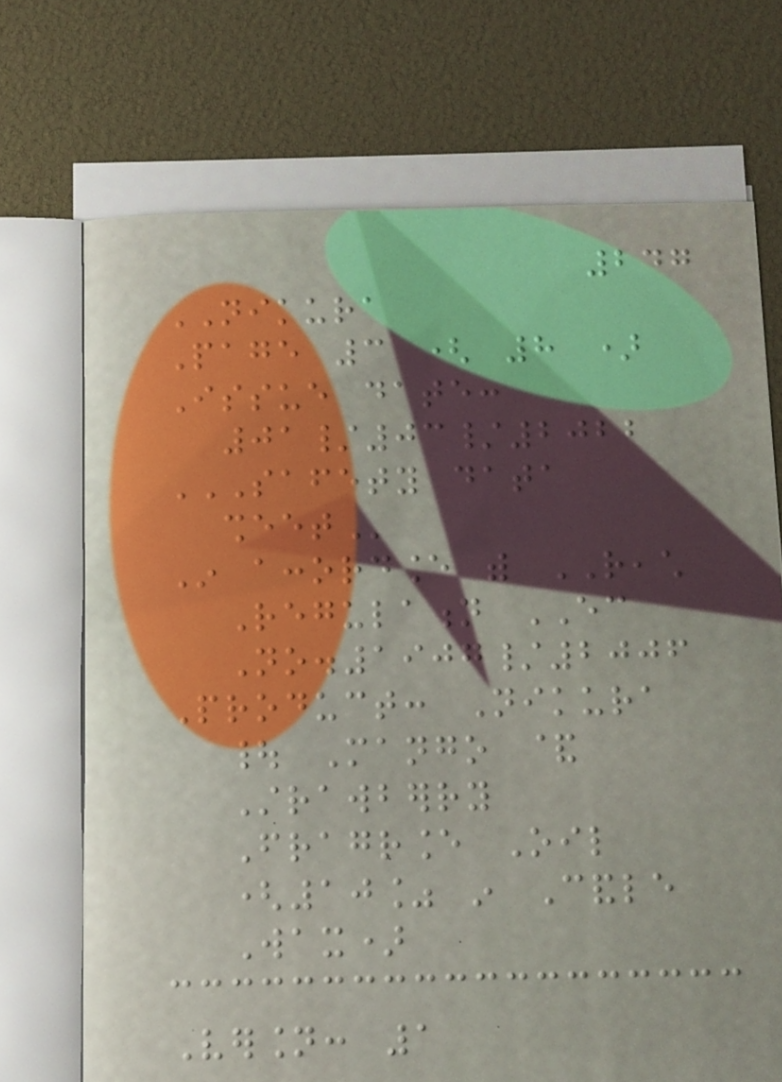247
NIKURA
Page 3 ( 8 )
Issue date:
01/03/2022
SAFETY DATA
SHEET
In accordance with REACH
Regulation EC
No.1907/2006
Product: Nikura
| Mango &
Strawberry
Fragrance Oil
(10% in Candle
Wax)
Version: 1
